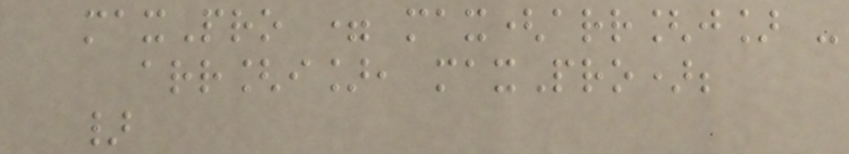maxPro = max(arr[j] -
arr[i], maxPro);
}
